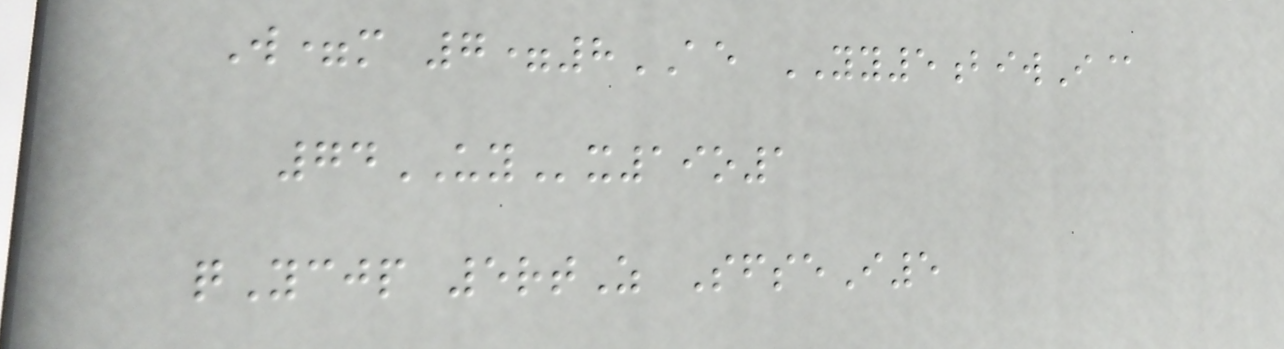W=m 7=8AE YY5biwI@
74UYx19o1
qYcjp 5rtZ SfseI5
